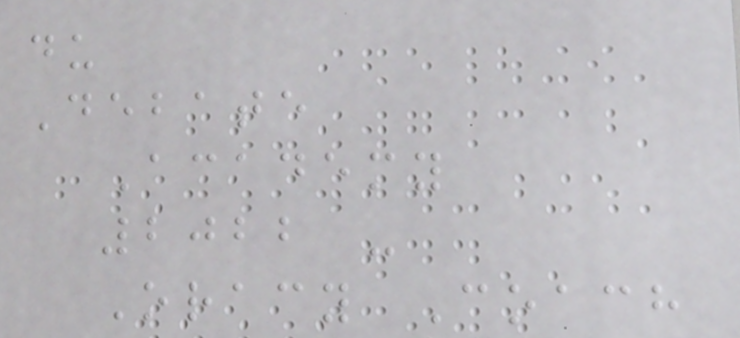du
Debate
Academy
2022 -
Oracy Coach
